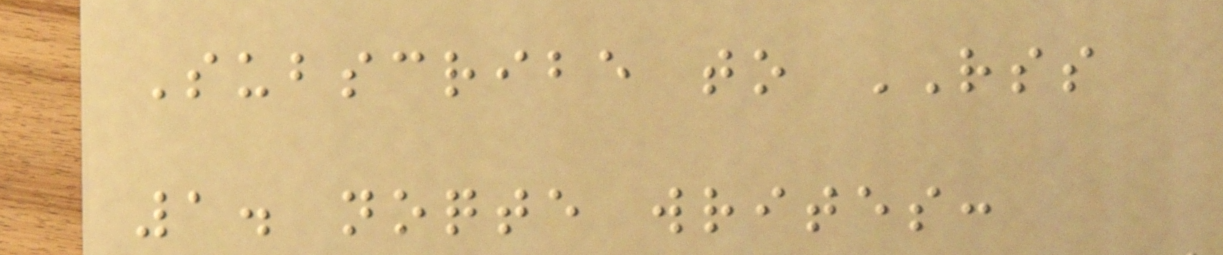Subscribe to RSS
1. noqte writes:
